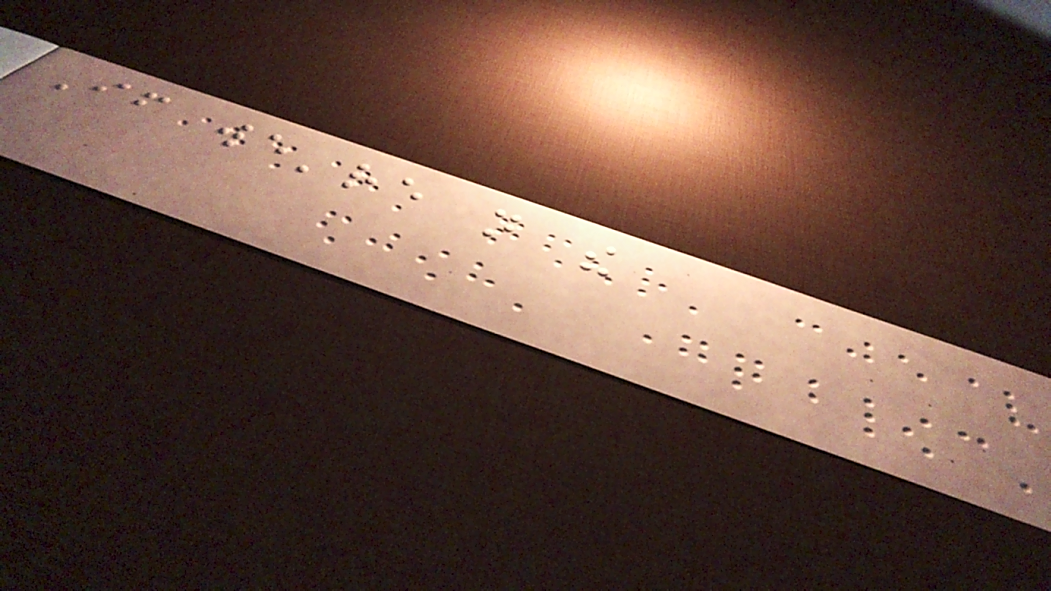If we're not the
